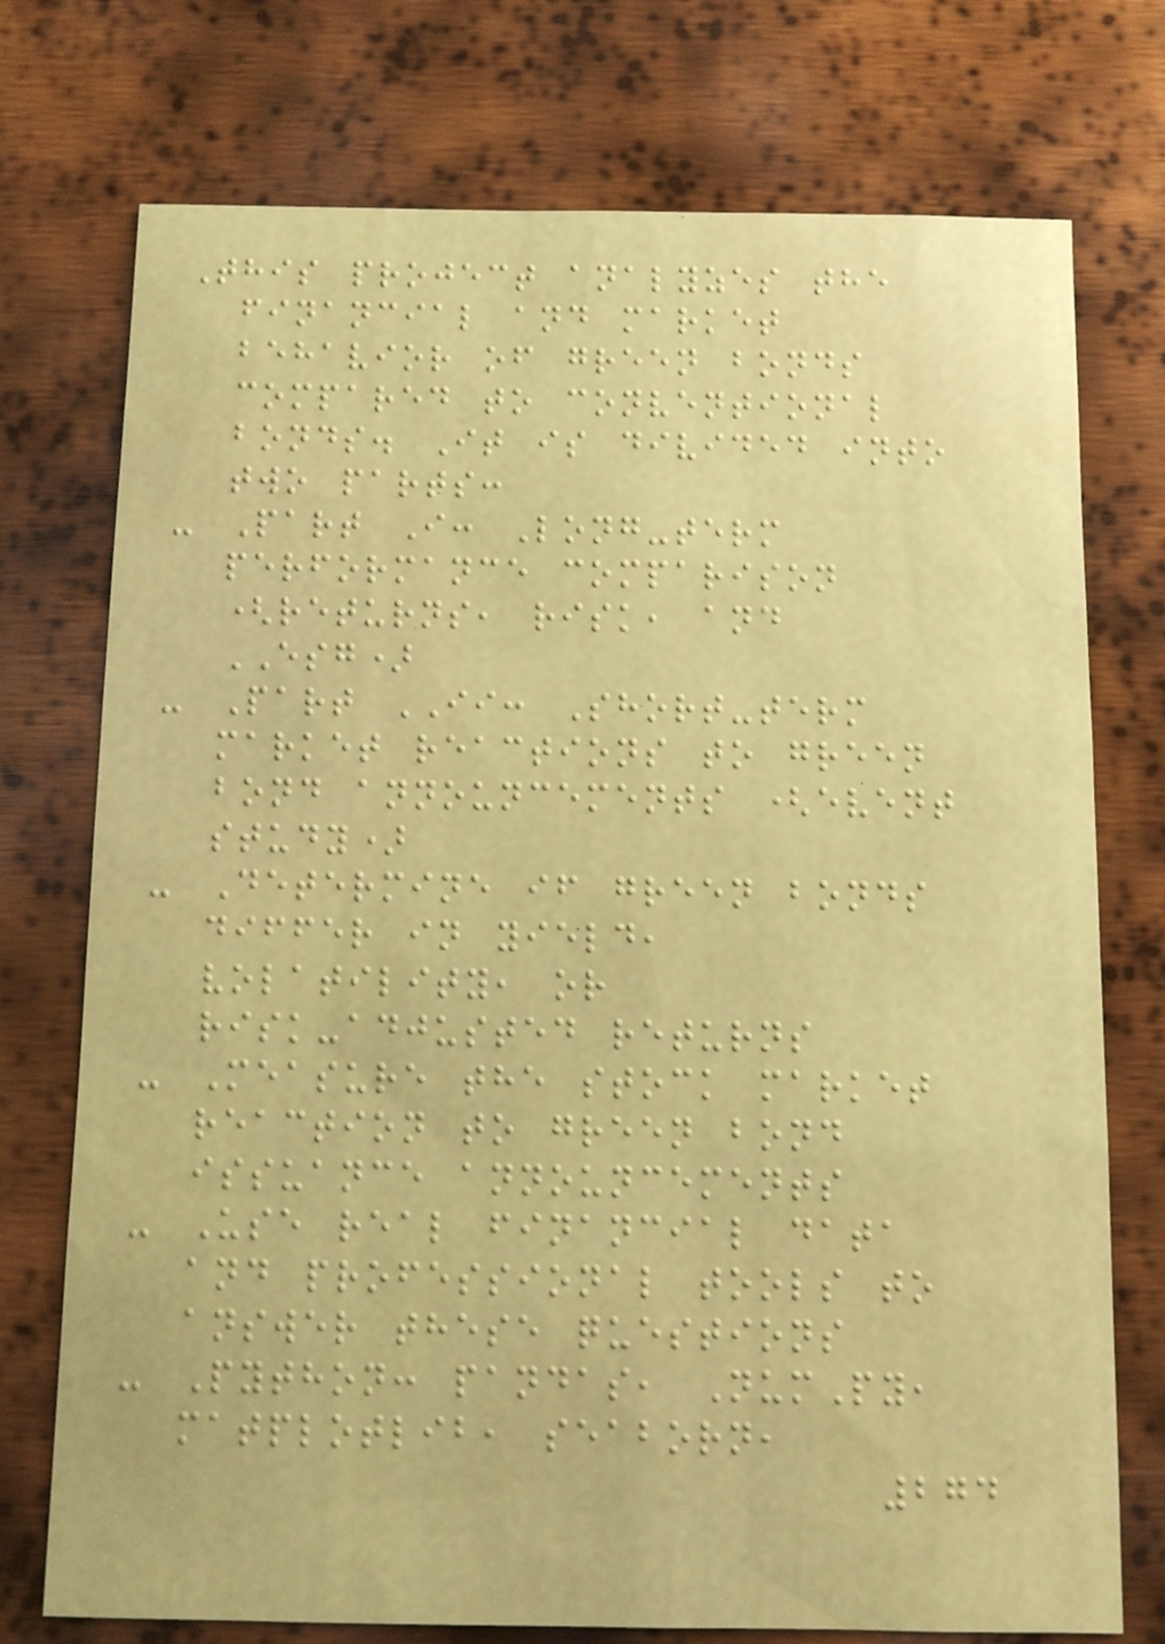This project analyzes the
financial and market
behavior of green bonds
compared to conventional
bonds. It is divided into
two parts:
- Part I: Long-term
performance comparison
(returns, risk, and
ESG)
- Part II: Short-term
market reactions to green
bond announcements (event
study)
- Determine if green bonds
differ in yield,
volatility, or
risk-adjusted returns
- Measure the stock market
reaction to green bond
issuance announcements
- Use real financial data
and professional tools to
answer these questions
- Python: pandas, NumPy,
matplotlib, seaborn,
274
